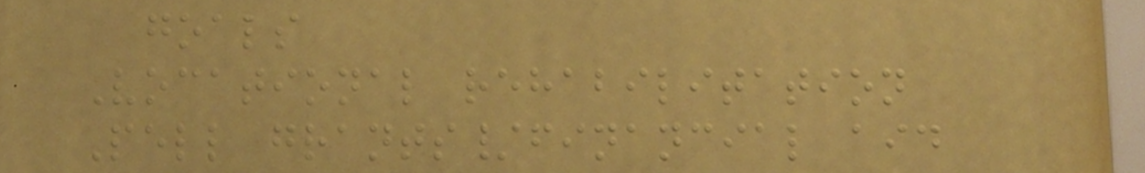goals
Vocational rehabilitation
Pell grants/financial aid
